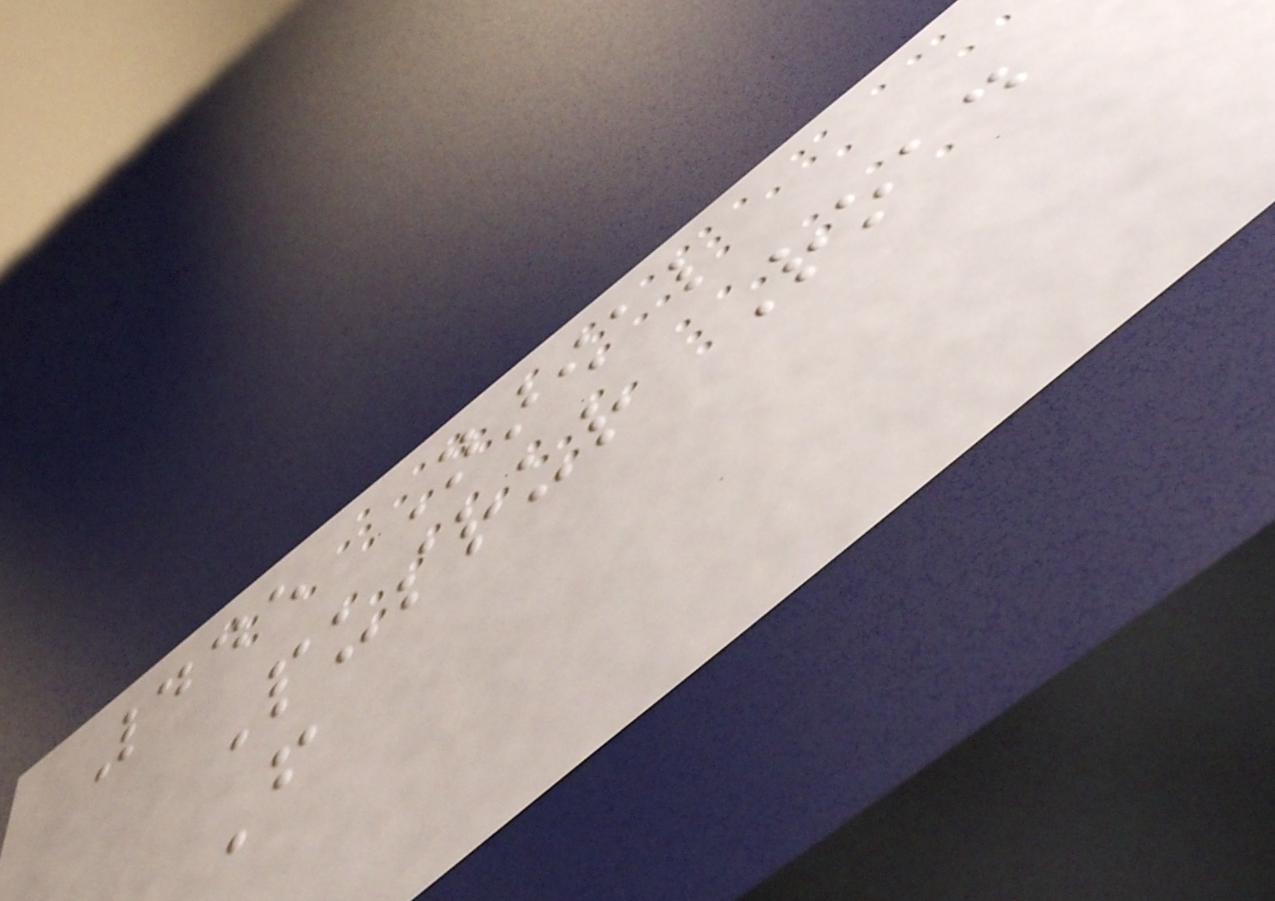445 Narowal
Pusrur Road
From
